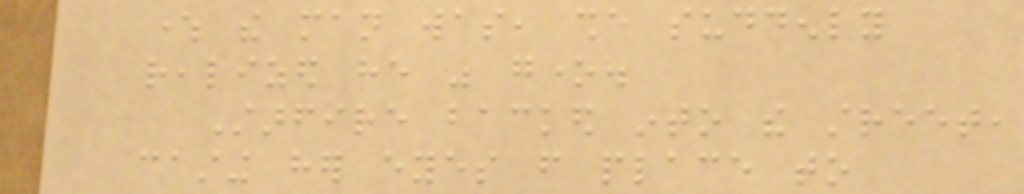where the man was, she suddenly
realized he was gone.
Starfire backed into the street,
casting her eyes from place to
